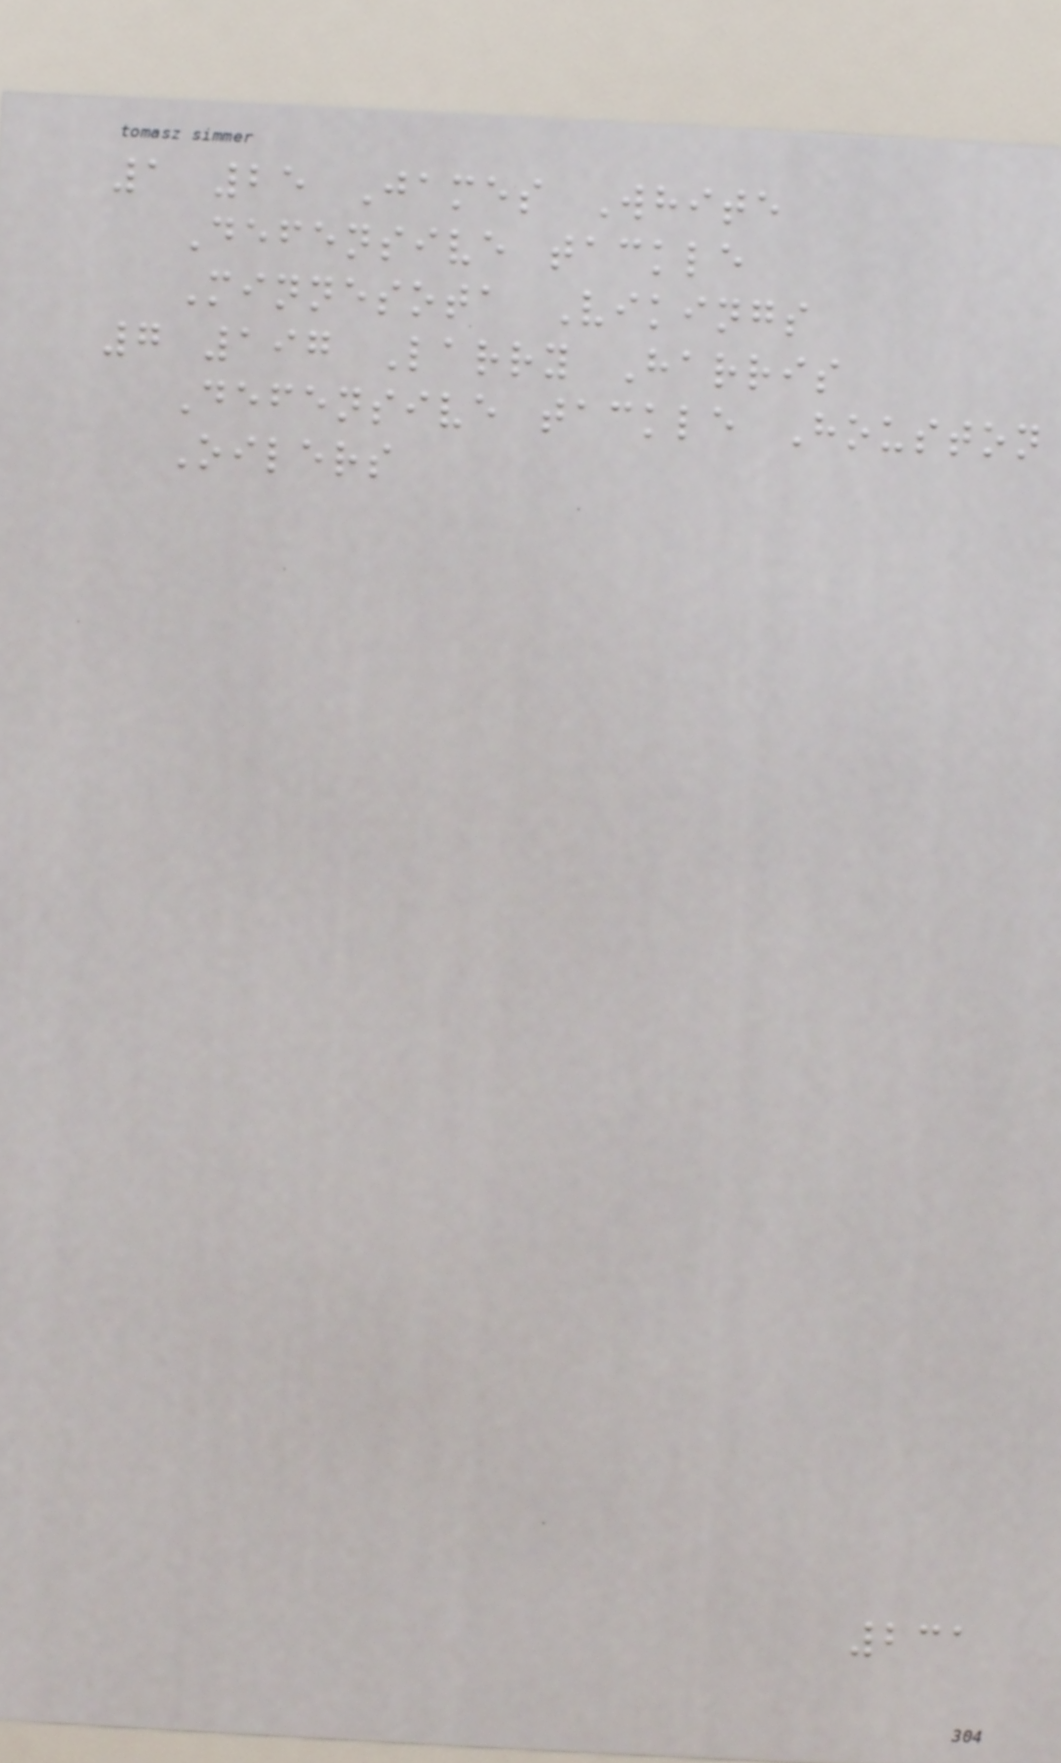1 25 James White
Defensive tackle
Minnesota Vikings
7 197 Larry Harris
Defensive tackle Houston
Oilers
231
